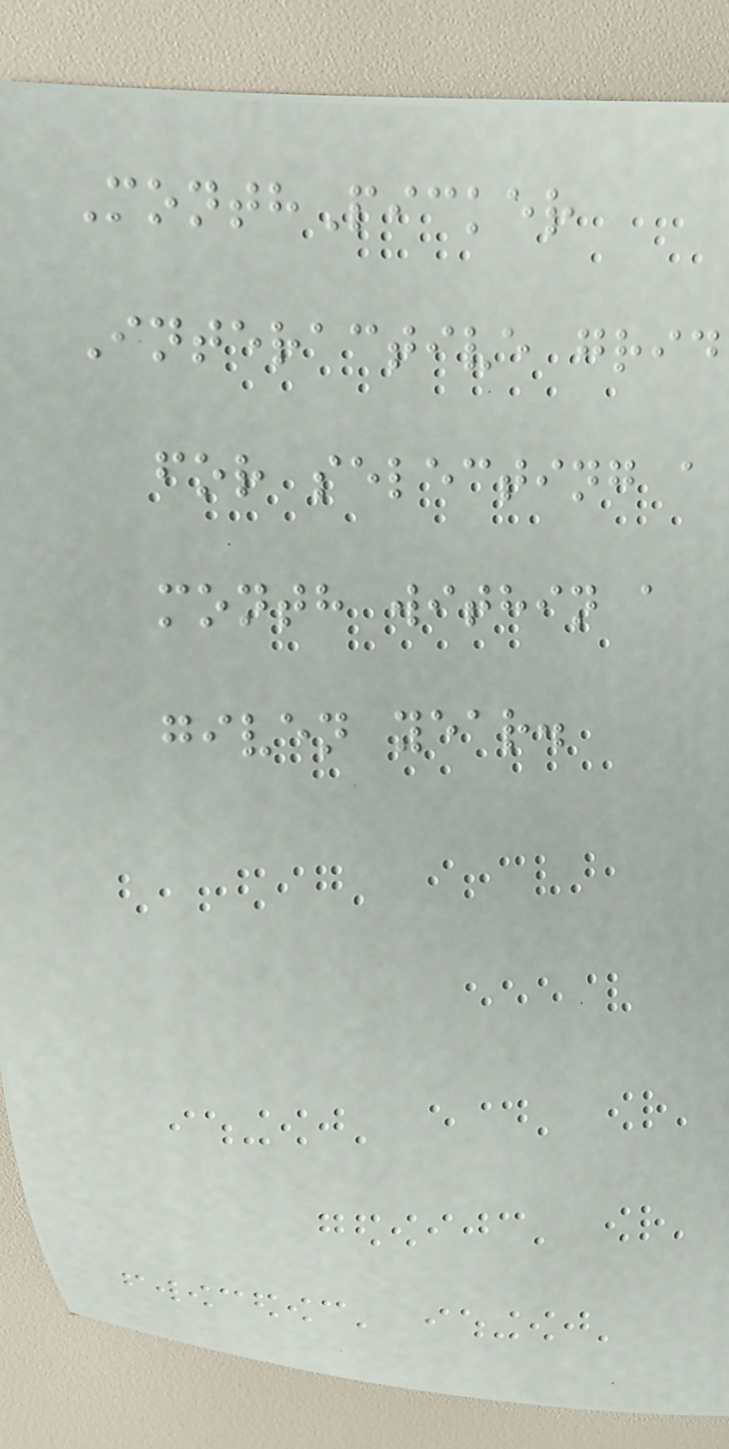MonthPicker
Interactive grid
for selecting a
month within a
given year.
